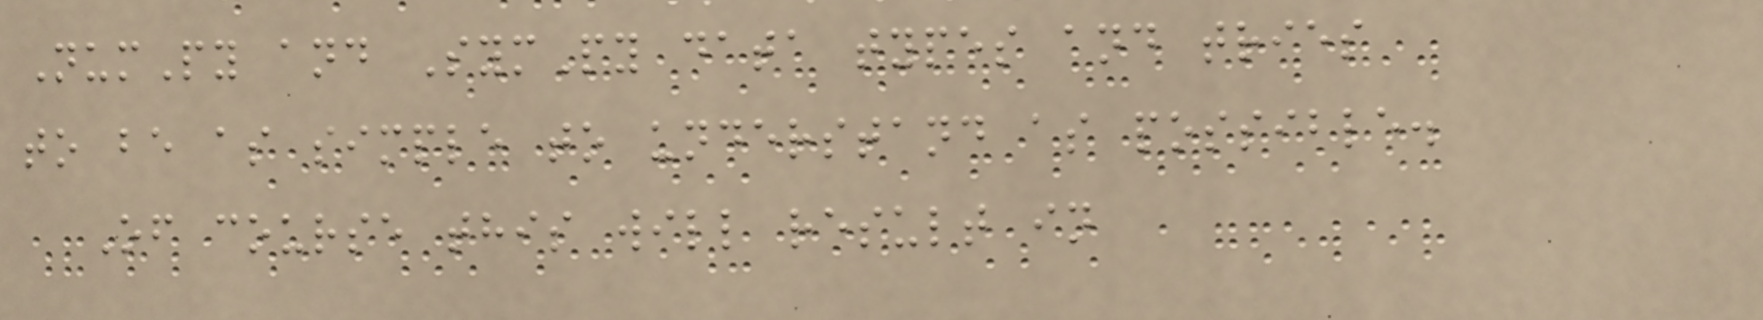NumPy and SymPy data types and tries
to be as simple to understand as possible.
Of course this will result in
